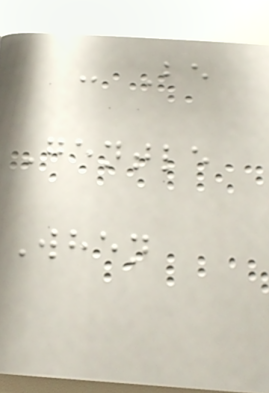- Be
Gentle
When
